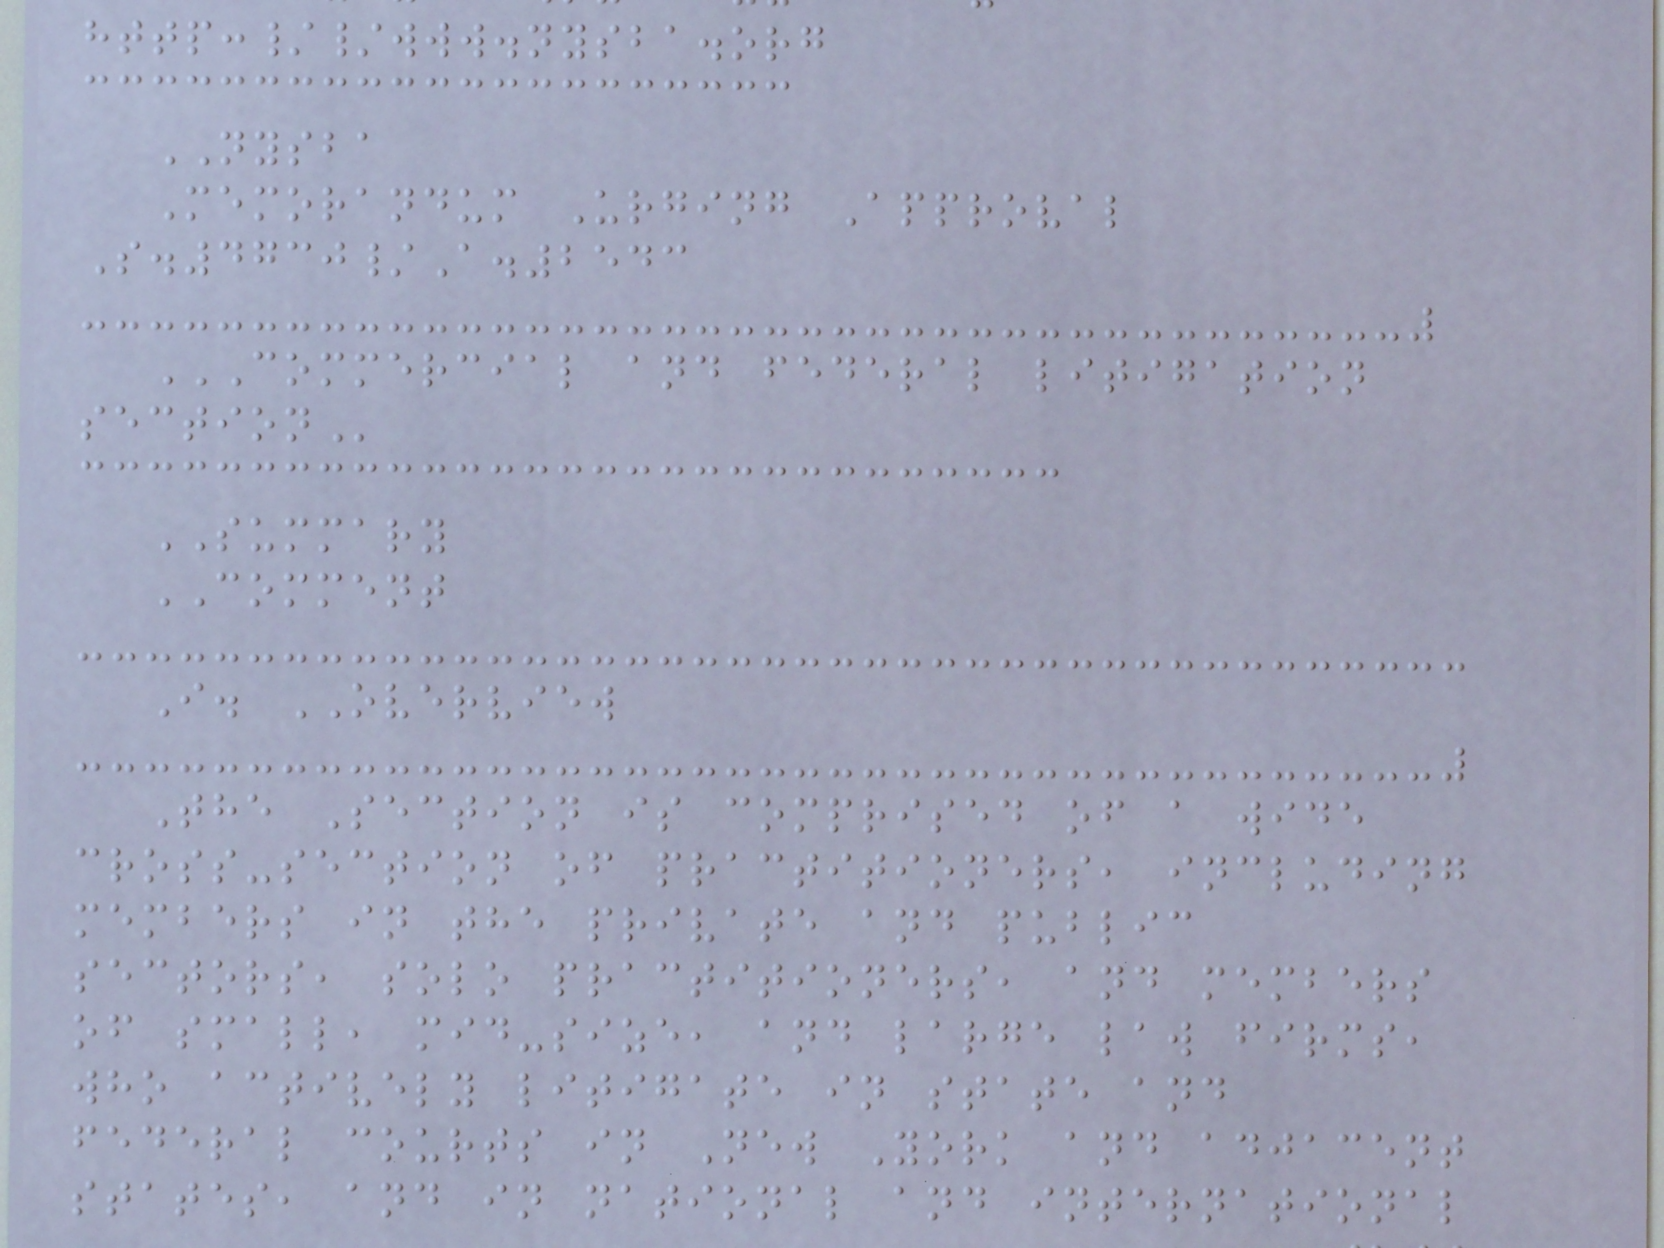http://www.nysba.org
NYSBA
Memorandum Urging Approval
S.4730/A.2543
COMMERCIAL AND FEDERAL LITIGATION
SUMMARY
COMMENT
I. OVERVIEW
The Section is comprised of a wide
cross-section of practitioners, including
members in the private and public
sectors, solo practitioners, and members
of small, mid-size, and large law firms,
who actively litigate in state and
federal courts in New York and adjacent
states, and in national and international
